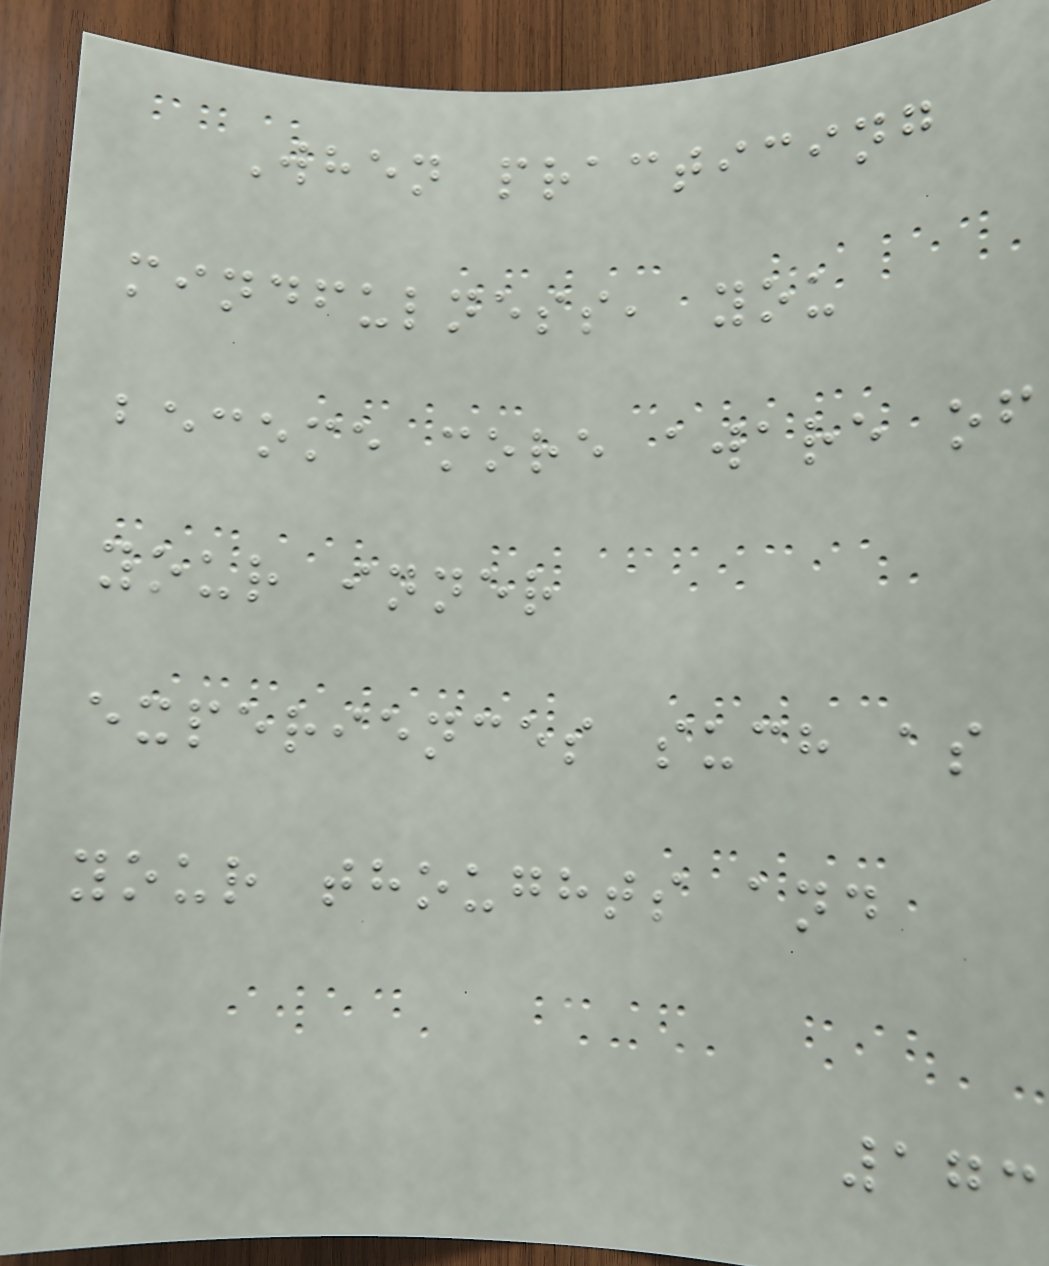When practicing
mindfulness, you
become more aware of
your inner
experiences such as
your thoughts and
173
